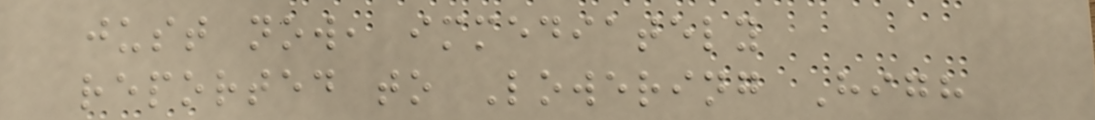just now, immediately
reported to Lowering High
